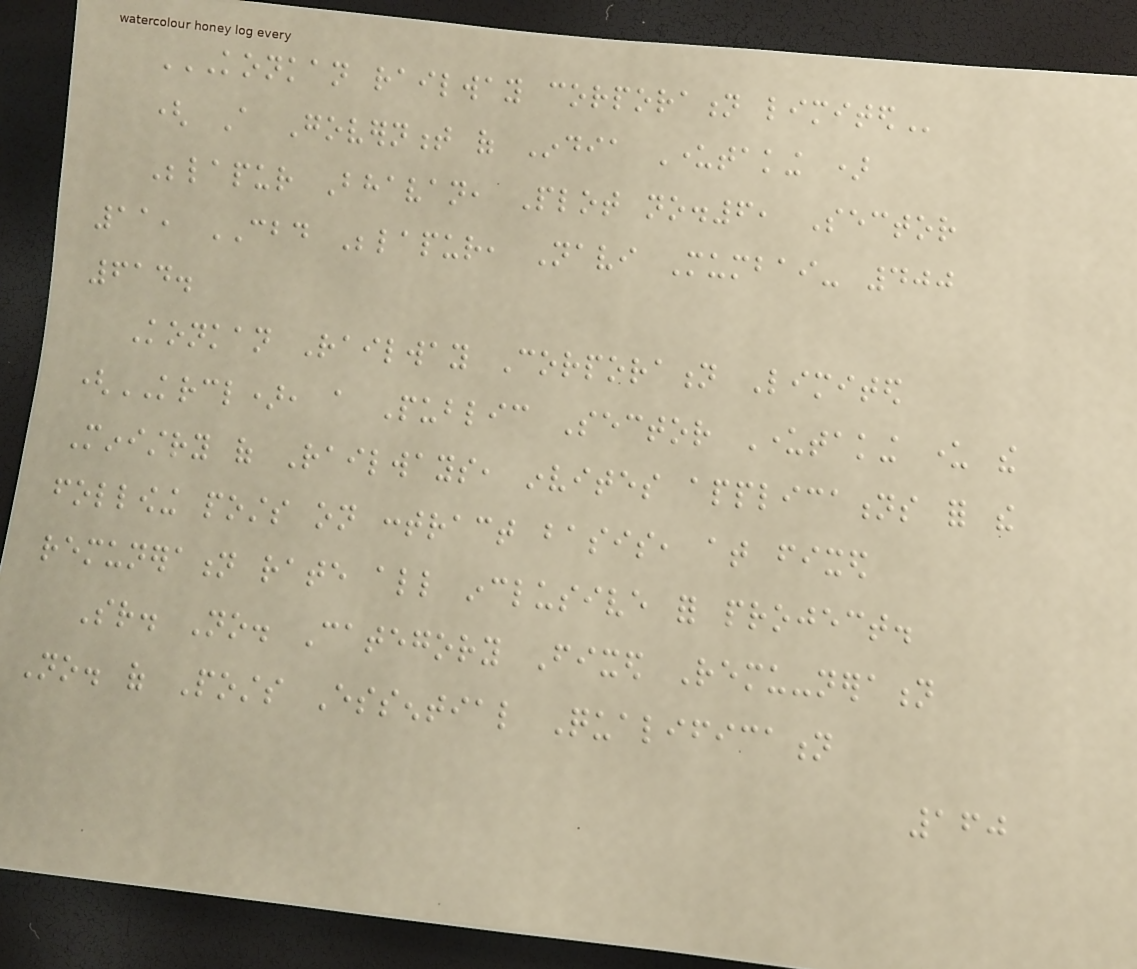KONKAN RAILWAY CORPORATION LIMITED
( A Government of India Undertaking )
Belapur Bhavan, Plot no.6, Sector
11, CBD Belapur, Navi Mumbai- 400
614.
Konkan Railway Corporation Limited
(KRCL), a Public Sector Undertaking under the
Ministry of Railways, invites applications for the
following posts on contract basis, at fixed
remuneration rate all inclusive for project.
Sr. No. Category Fixed Remu-neration
No. of Posts Essential Qualification
160
